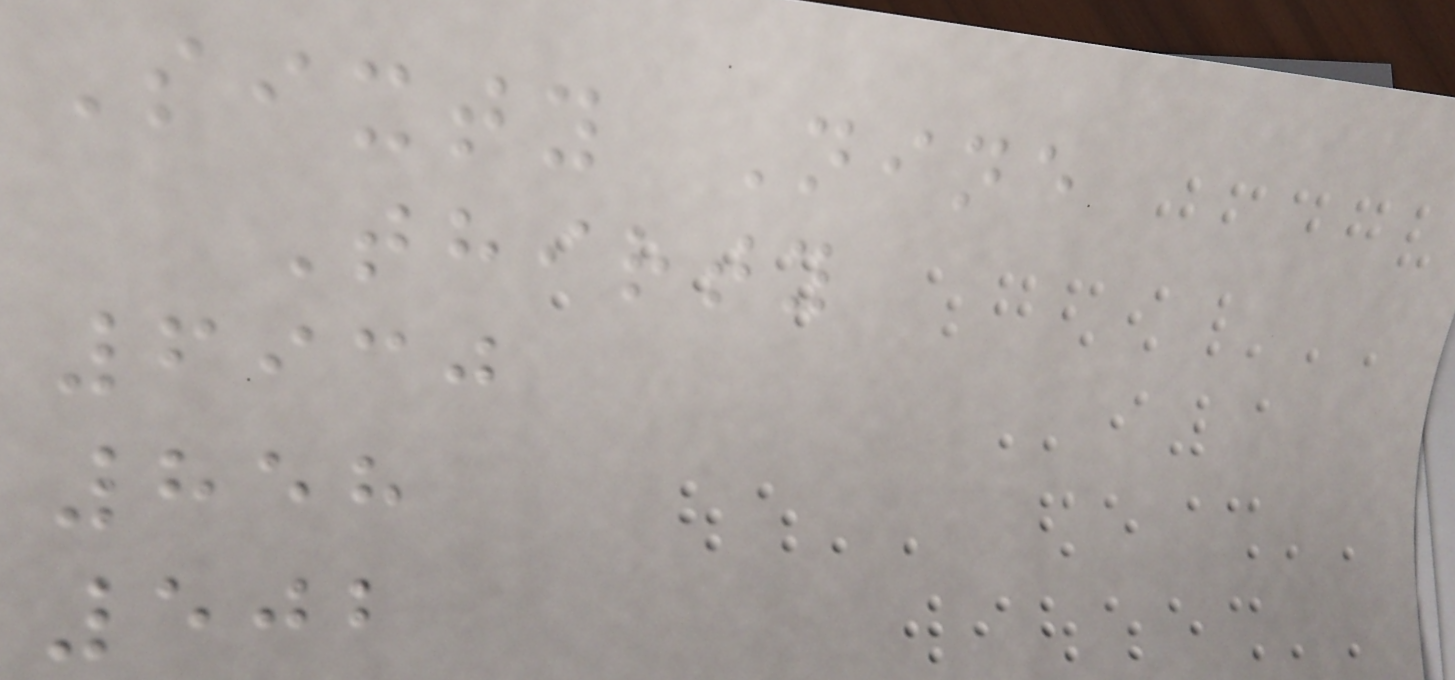Sixty Nine
Thirty
6930
858
502
